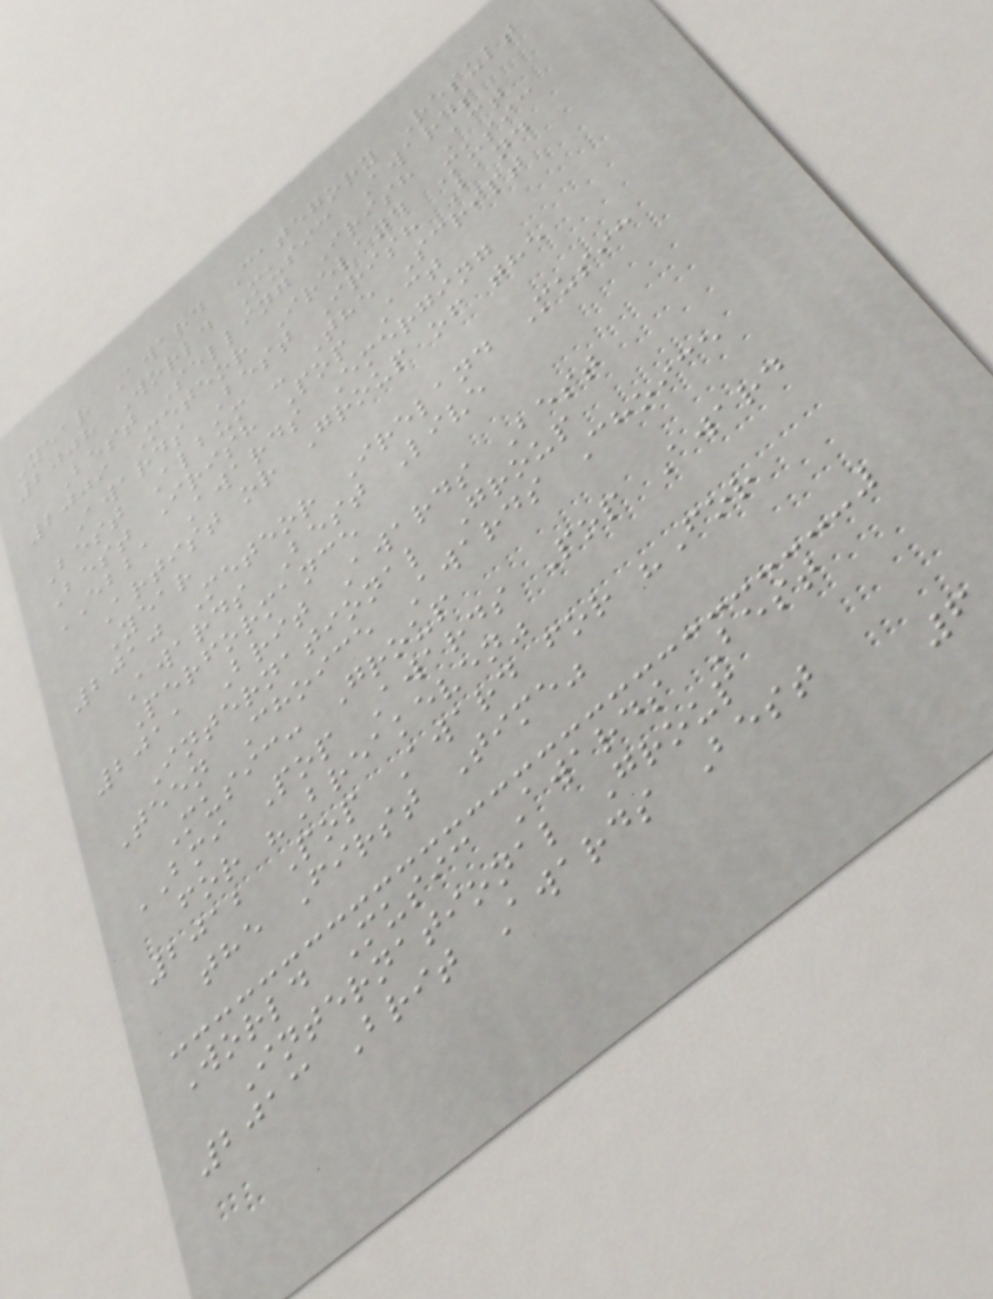Year Award Category Result
2008 World Music Awards
Best Selling Irish Act
2009 Meteor Ireland Music
Awards Best Irish Band
Best Album - The Script
Best Irish Pop Act
EBBA Awards Emerging
Artist or Group of the
Year
2010 Meteor Ireland Music
Awards Best Live
Performance
2011 Brit Awards Best
International Group
Teen Choice Awards Choice
Music: Group
BMI Pop Awards Pop Award
for "Breakeven"
2012 Pop Award for "For
the First Time"
World Music Awards Best
International Group
2013 Brit Awards Best
6
